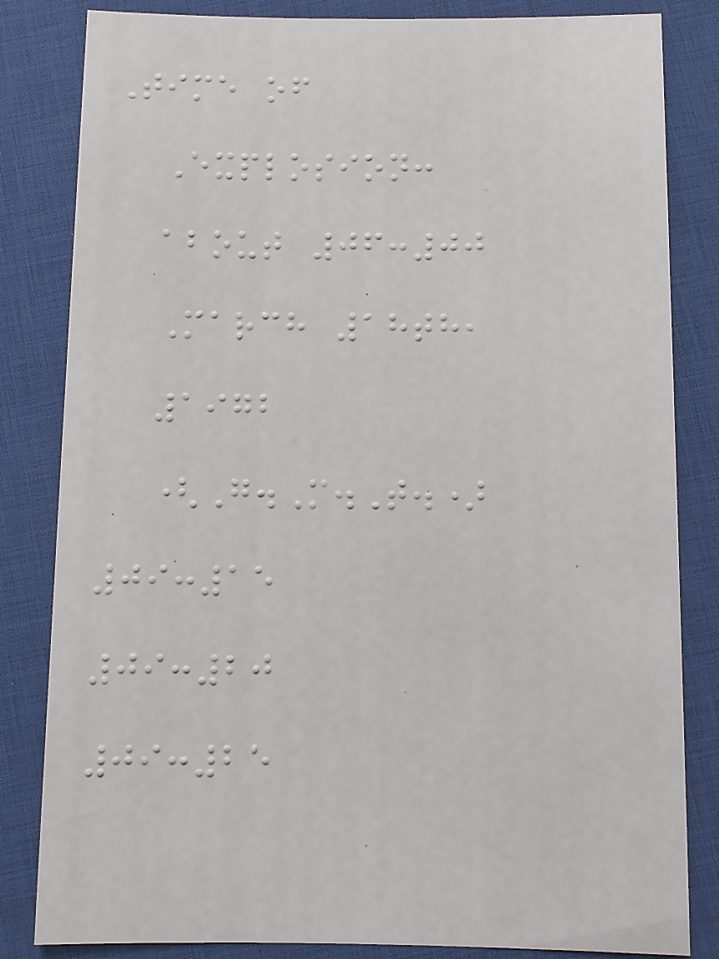Time of
Explosion:
about 06:00
March 18th,
1972
(G.M.T.)
09:15
09:20
09:25
